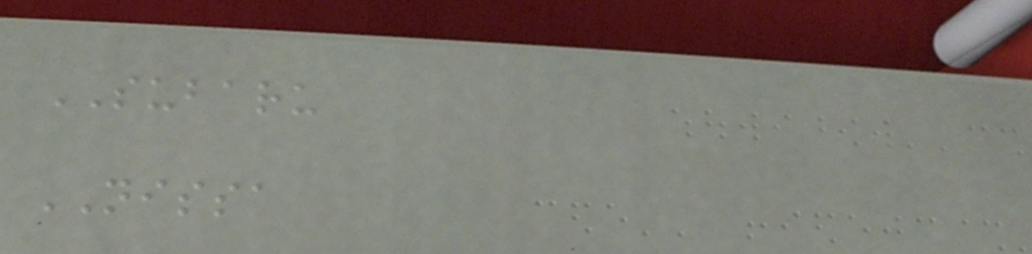SUBARU
NISSA
